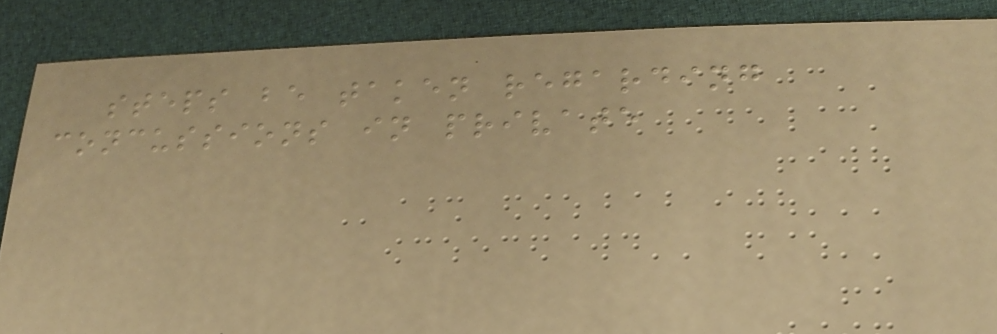steps be taken regarding
concussions in private
